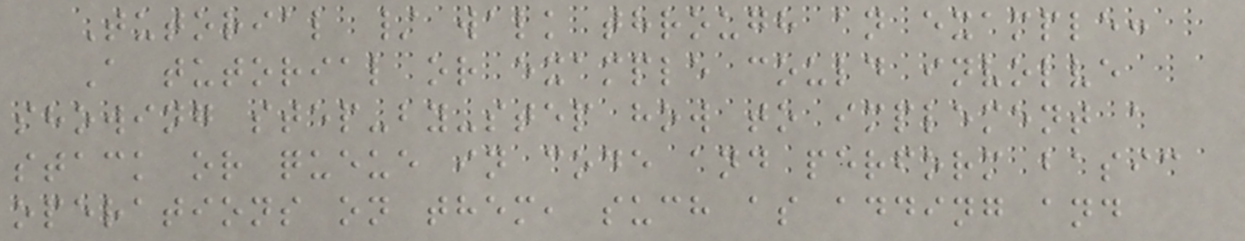Tutorial / walk through an example:
A tutorial or example could involve
showing step-by-step how to implement a
stack or queue in code and perform basic
operations on them, such as adding and
